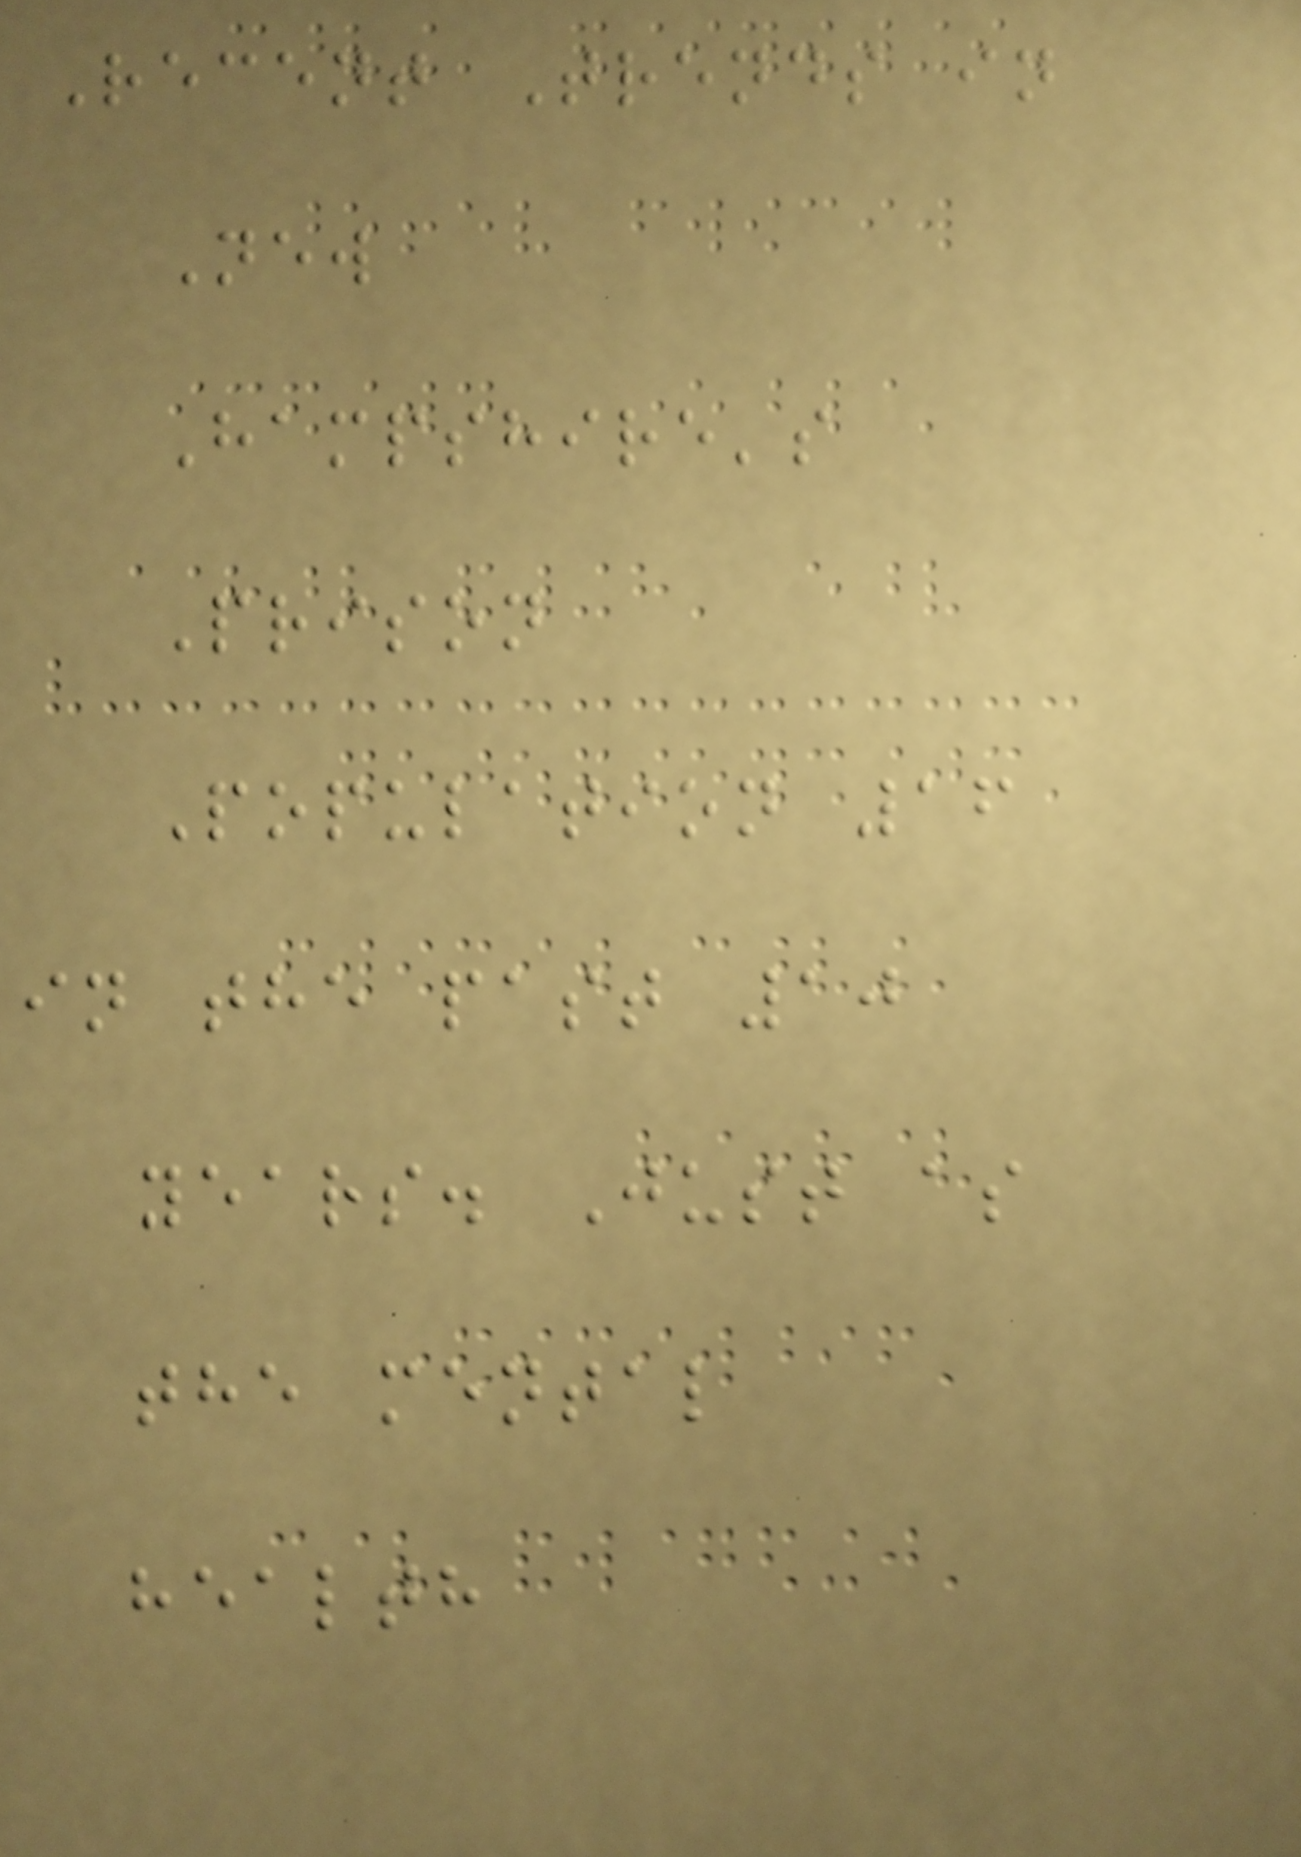Recent Trends in
New
Hampshire's
Prison
Population 16
in the past 10
years. Just as
the mental
health
